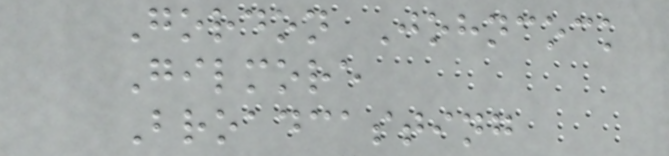Gordon Johncock
Gilmore
Broadcasting
